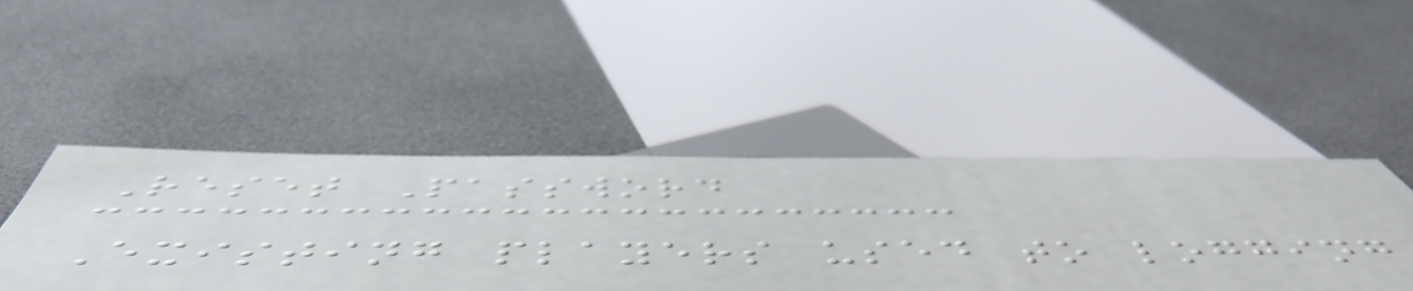Reset Password
Existing players used to logging
